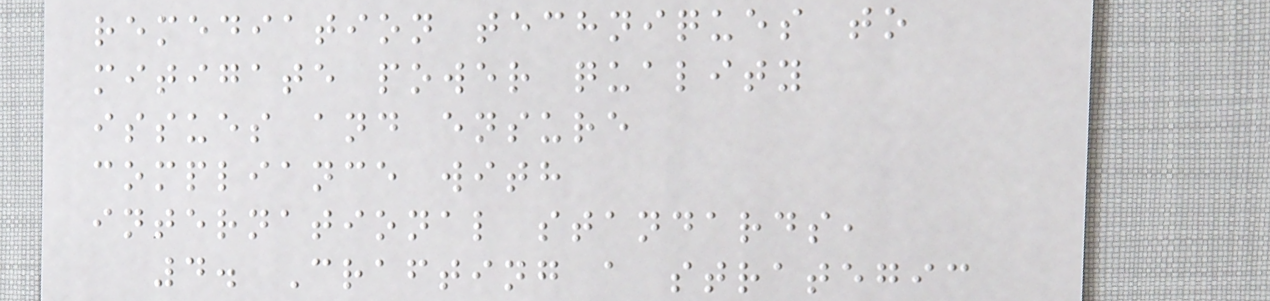remediation techniques to
mitigate power quality
issues and ensure
compliance with
international standards,
4. Crafting a strategic
